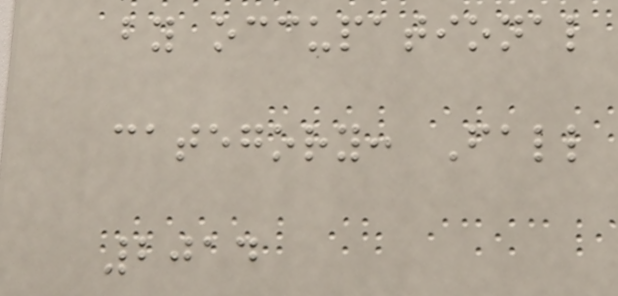by occupational
category: Fall
2014
